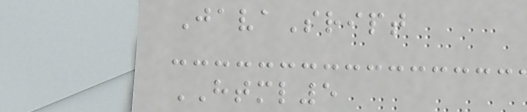JavaSript
HTML5
